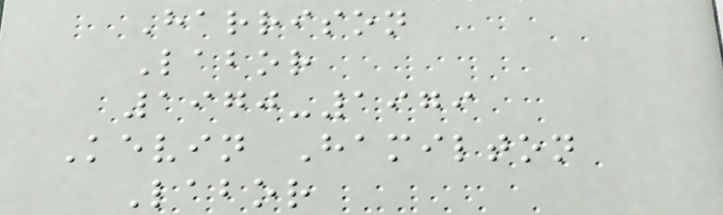Harrison
Labor
1970-1979
Kevin Hamilton
Labor
